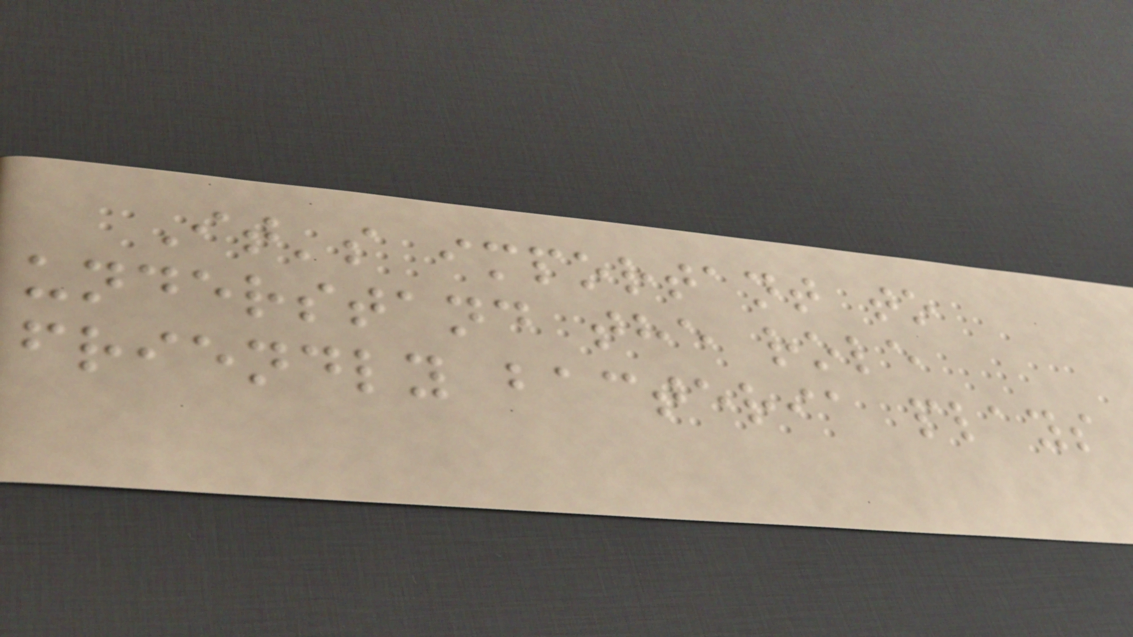It's important to
understand the role
friendly bacteria plays
